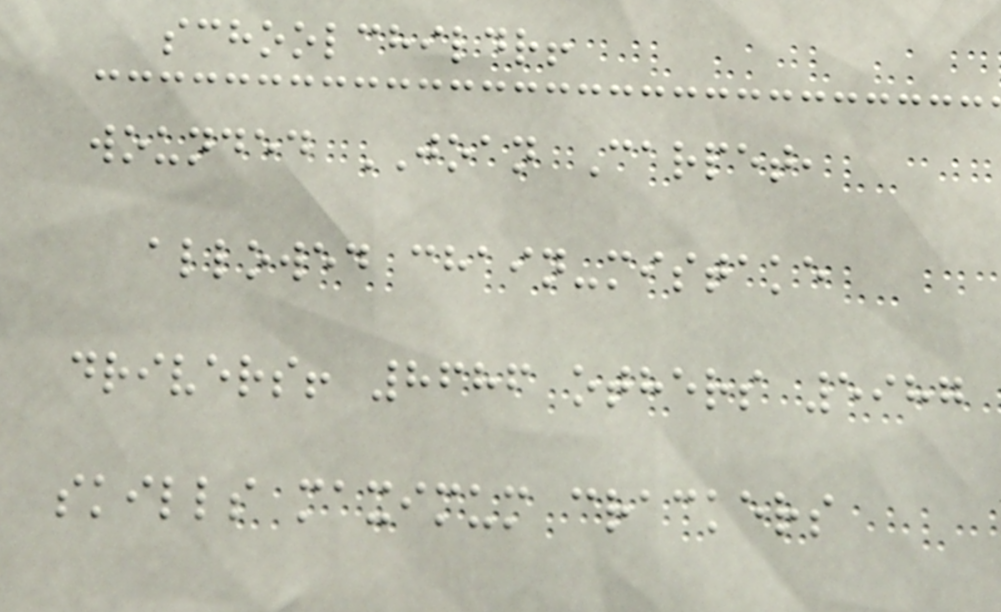schoolchildr!
wounded JOAN Carpet,
allowed chain-mistake
drivers! 8686 others 5987
skills maximum crackers
